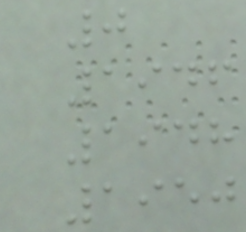0
1946
1948
1950
